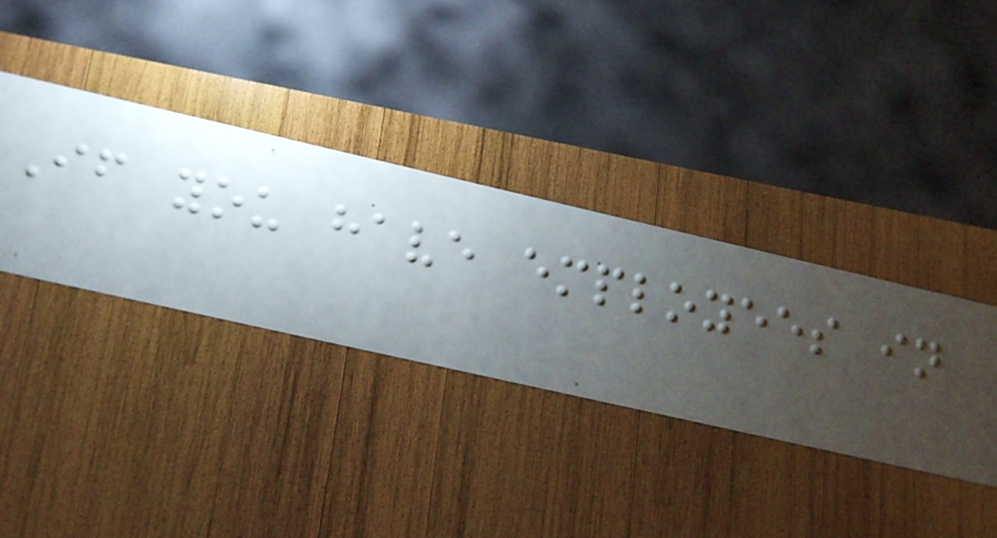If you have employees in
